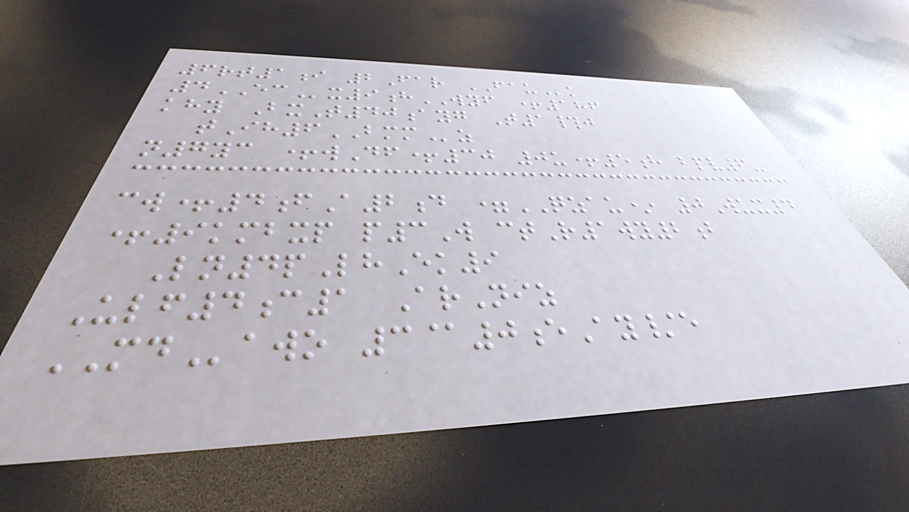6rt1i 2Far FAUk
4ECx9hWYF +186
khy BxT40ayg T1#j
tIh6BMMz
n7yc +wDf+30 0u+5h bpv6-
cw+4fA2d =QZAU* 0Wux4
+9kmbxp p3W ctR1wy2b
Ln4pLhEk9
Ulf4c1 ArNiz
MDawo 3@0eAy/e
